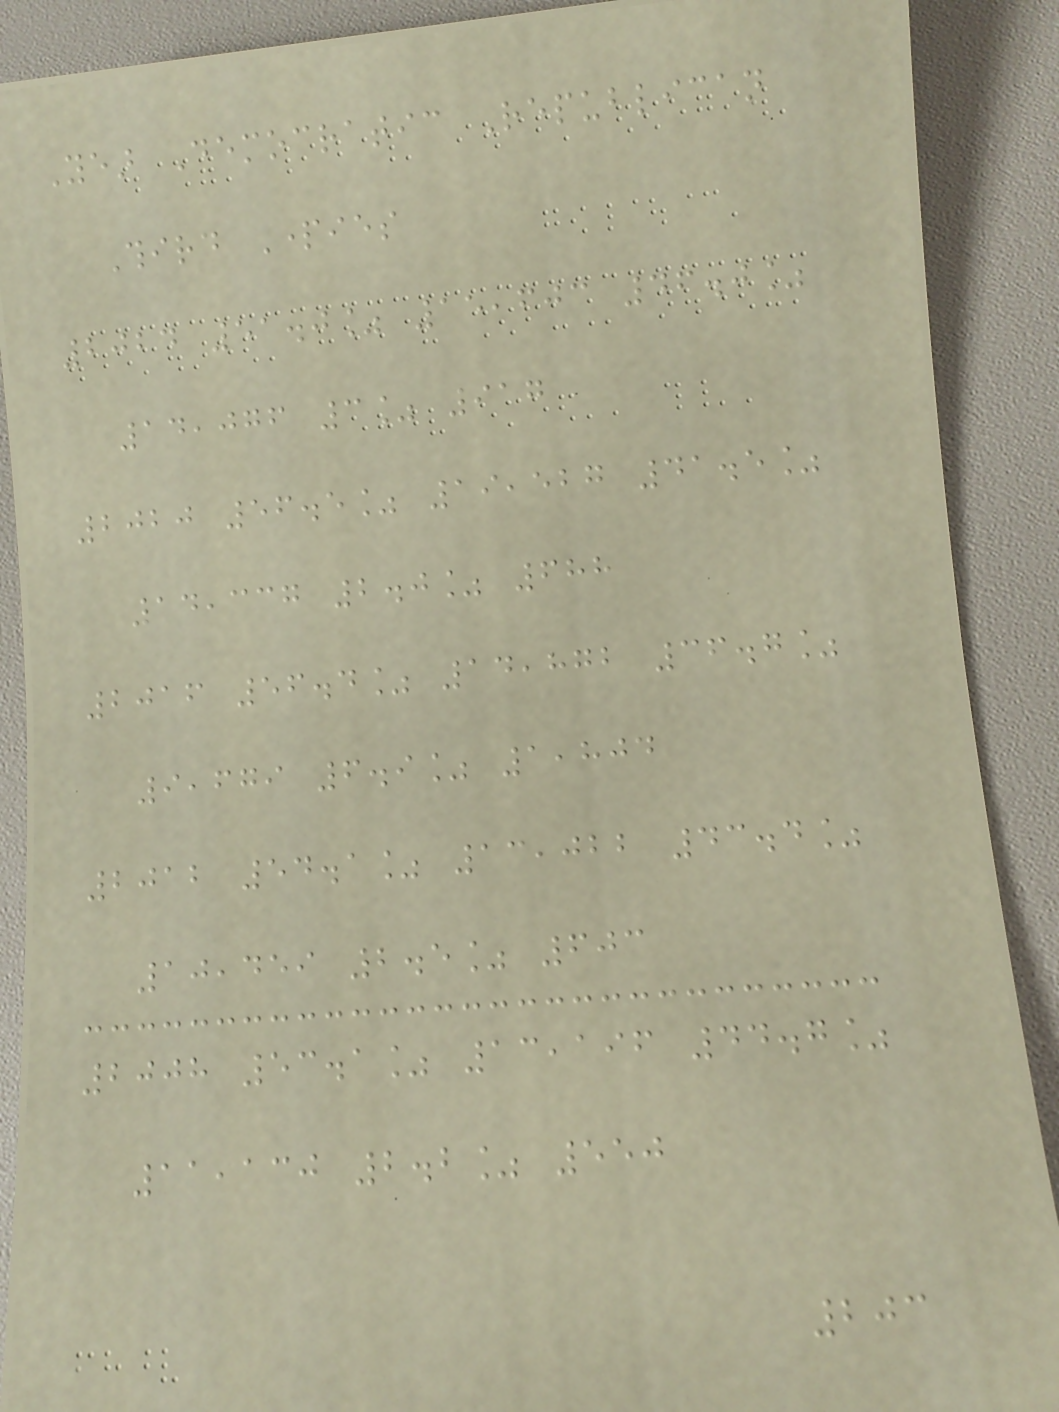Year Democratic Republican
Third Parties
2024 51.0% 15,603 46.0%
14,076 3% 917
2020 56.5% 19,527 41.5%
14,337 2.0% 688
2016 56.4% 14,872 36.7%
9,679 6.9% 1,804
2012 54.1% 13,022 43.4%
10,459 2.5% 603
2008 53.1% 13,196 44.7%
11,130 2.2% 550
203
